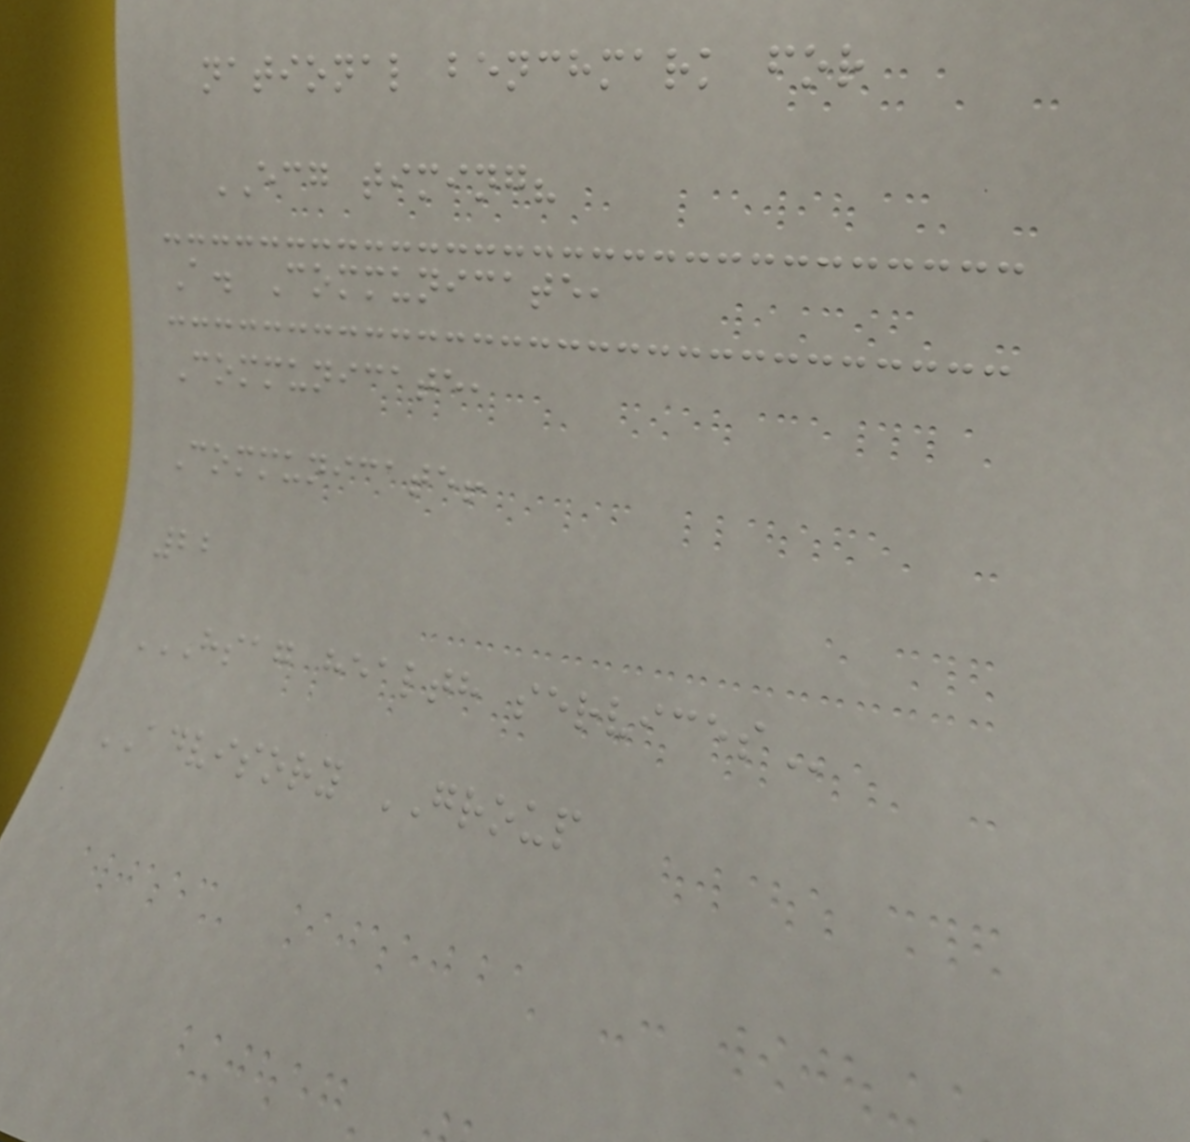national benchmark for
ECG timing?
A. Communicate,
Communicate,
Communicate!
22
HSAG HEALTH SERVICES
ADVISORY GROUP
